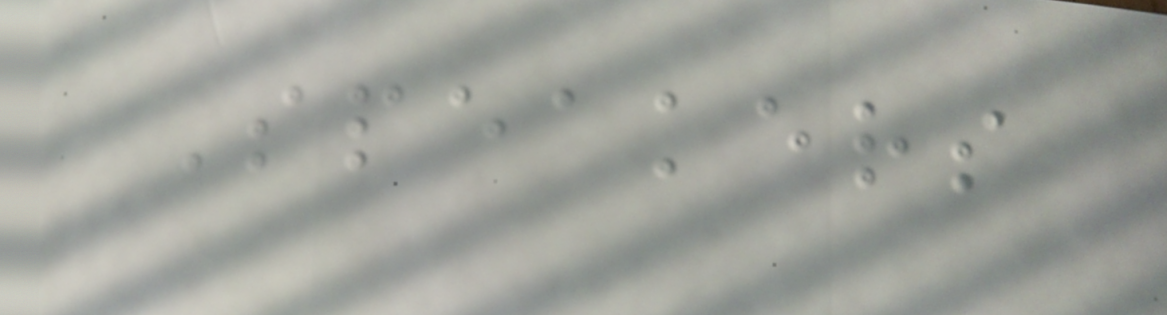Speakers
